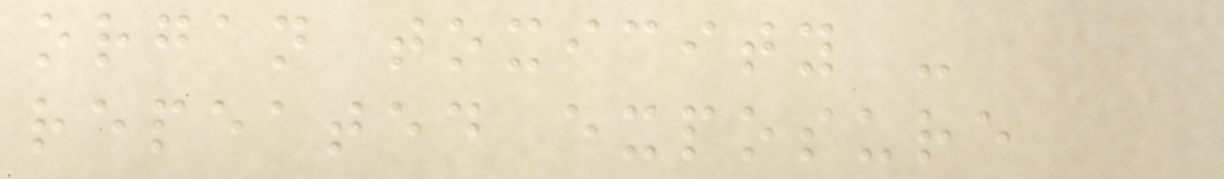organ toxicity -
repeated exposure
